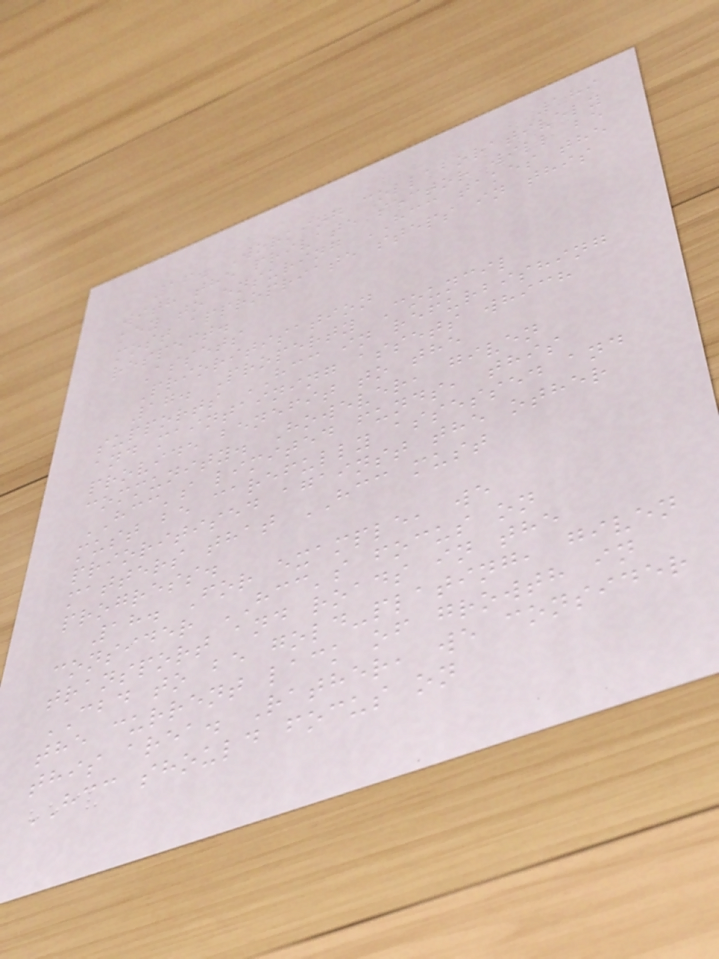189
16. Working collaboratively
with the private sector will be
key to ensuring HCC takes the
most appropriate steps in this
respect.
Assets
Prioritisation
17. Property Council
supports HCC in refurbishing
and maintaining assets which
provide benefit to the
community. However, given
HCC's limited funds, this
must be carefully assessed and
prioritised against the other
matters that HCC must
progress.
18. For example, we
consider HCC's focus on
transport and roads in the
CBD to be gold-plating, given
the current lack of growth in
this area. Rather, we consider
HCC should focus on
